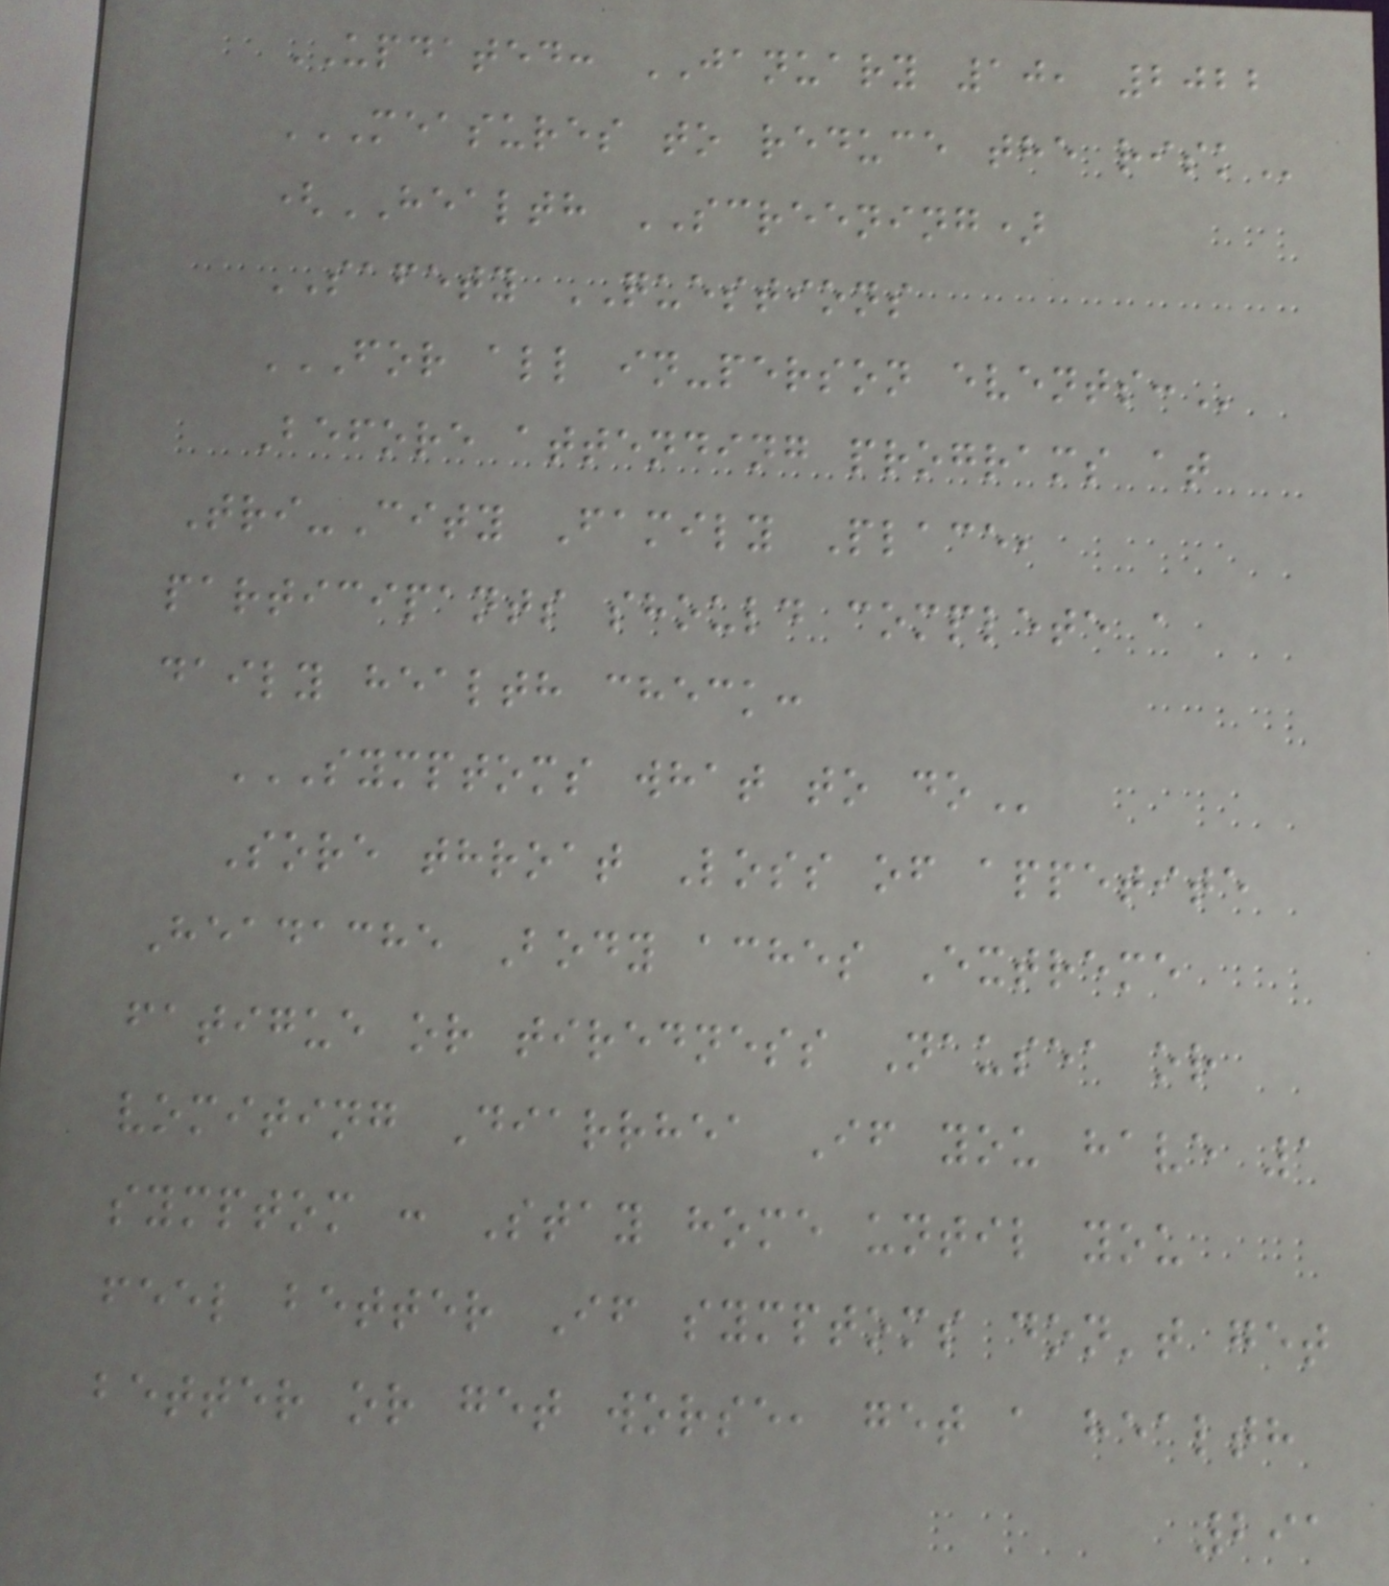UPDATED: JANUARY 10, 2022
MEASURES TO REDUCE THE RISK
(HEALTH SCREENING)
SAFETY QUESTIONS
FOR ALL IN-PERSON EVENTS:
Before attending programs at
Tri-City Family Place,
participants should complete a
daily health check:
SYMPTOMS WHAT TO DO
Sore throat Loss of appetite
Headache Body aches Extreme
fatigue or tiredness Nausea or
vomiting Diarrhea If you have 1
symptom : Stay home until you
feel better If symptoms don't get
better or get worse, get a health
291
